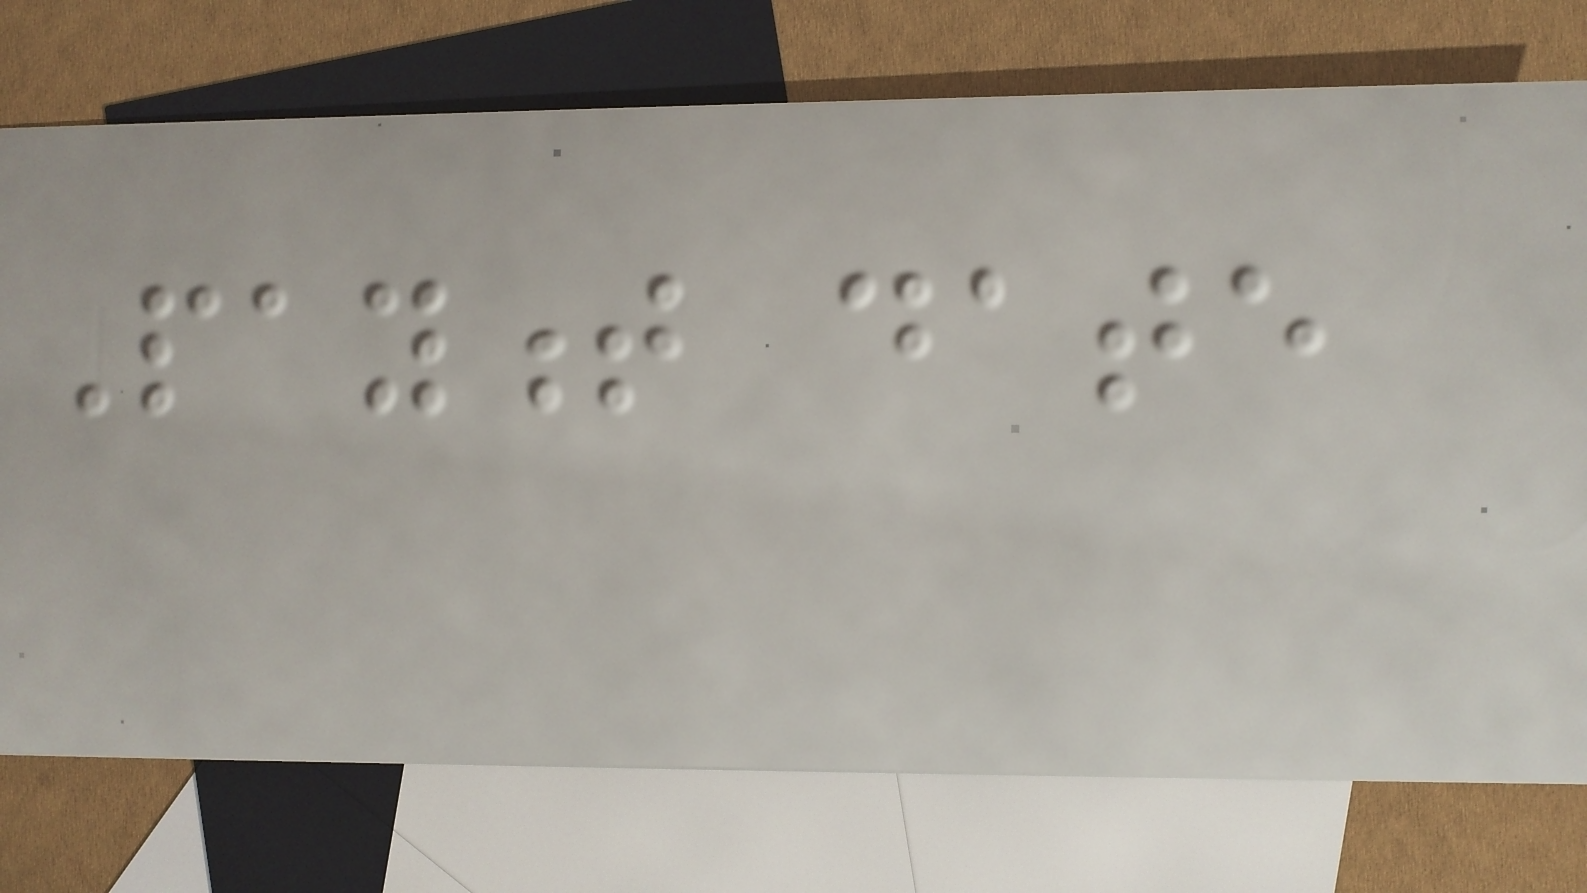Payment date
